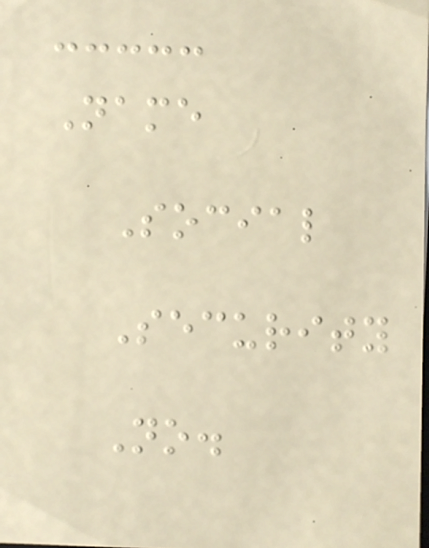Name
Social
Security
No.
